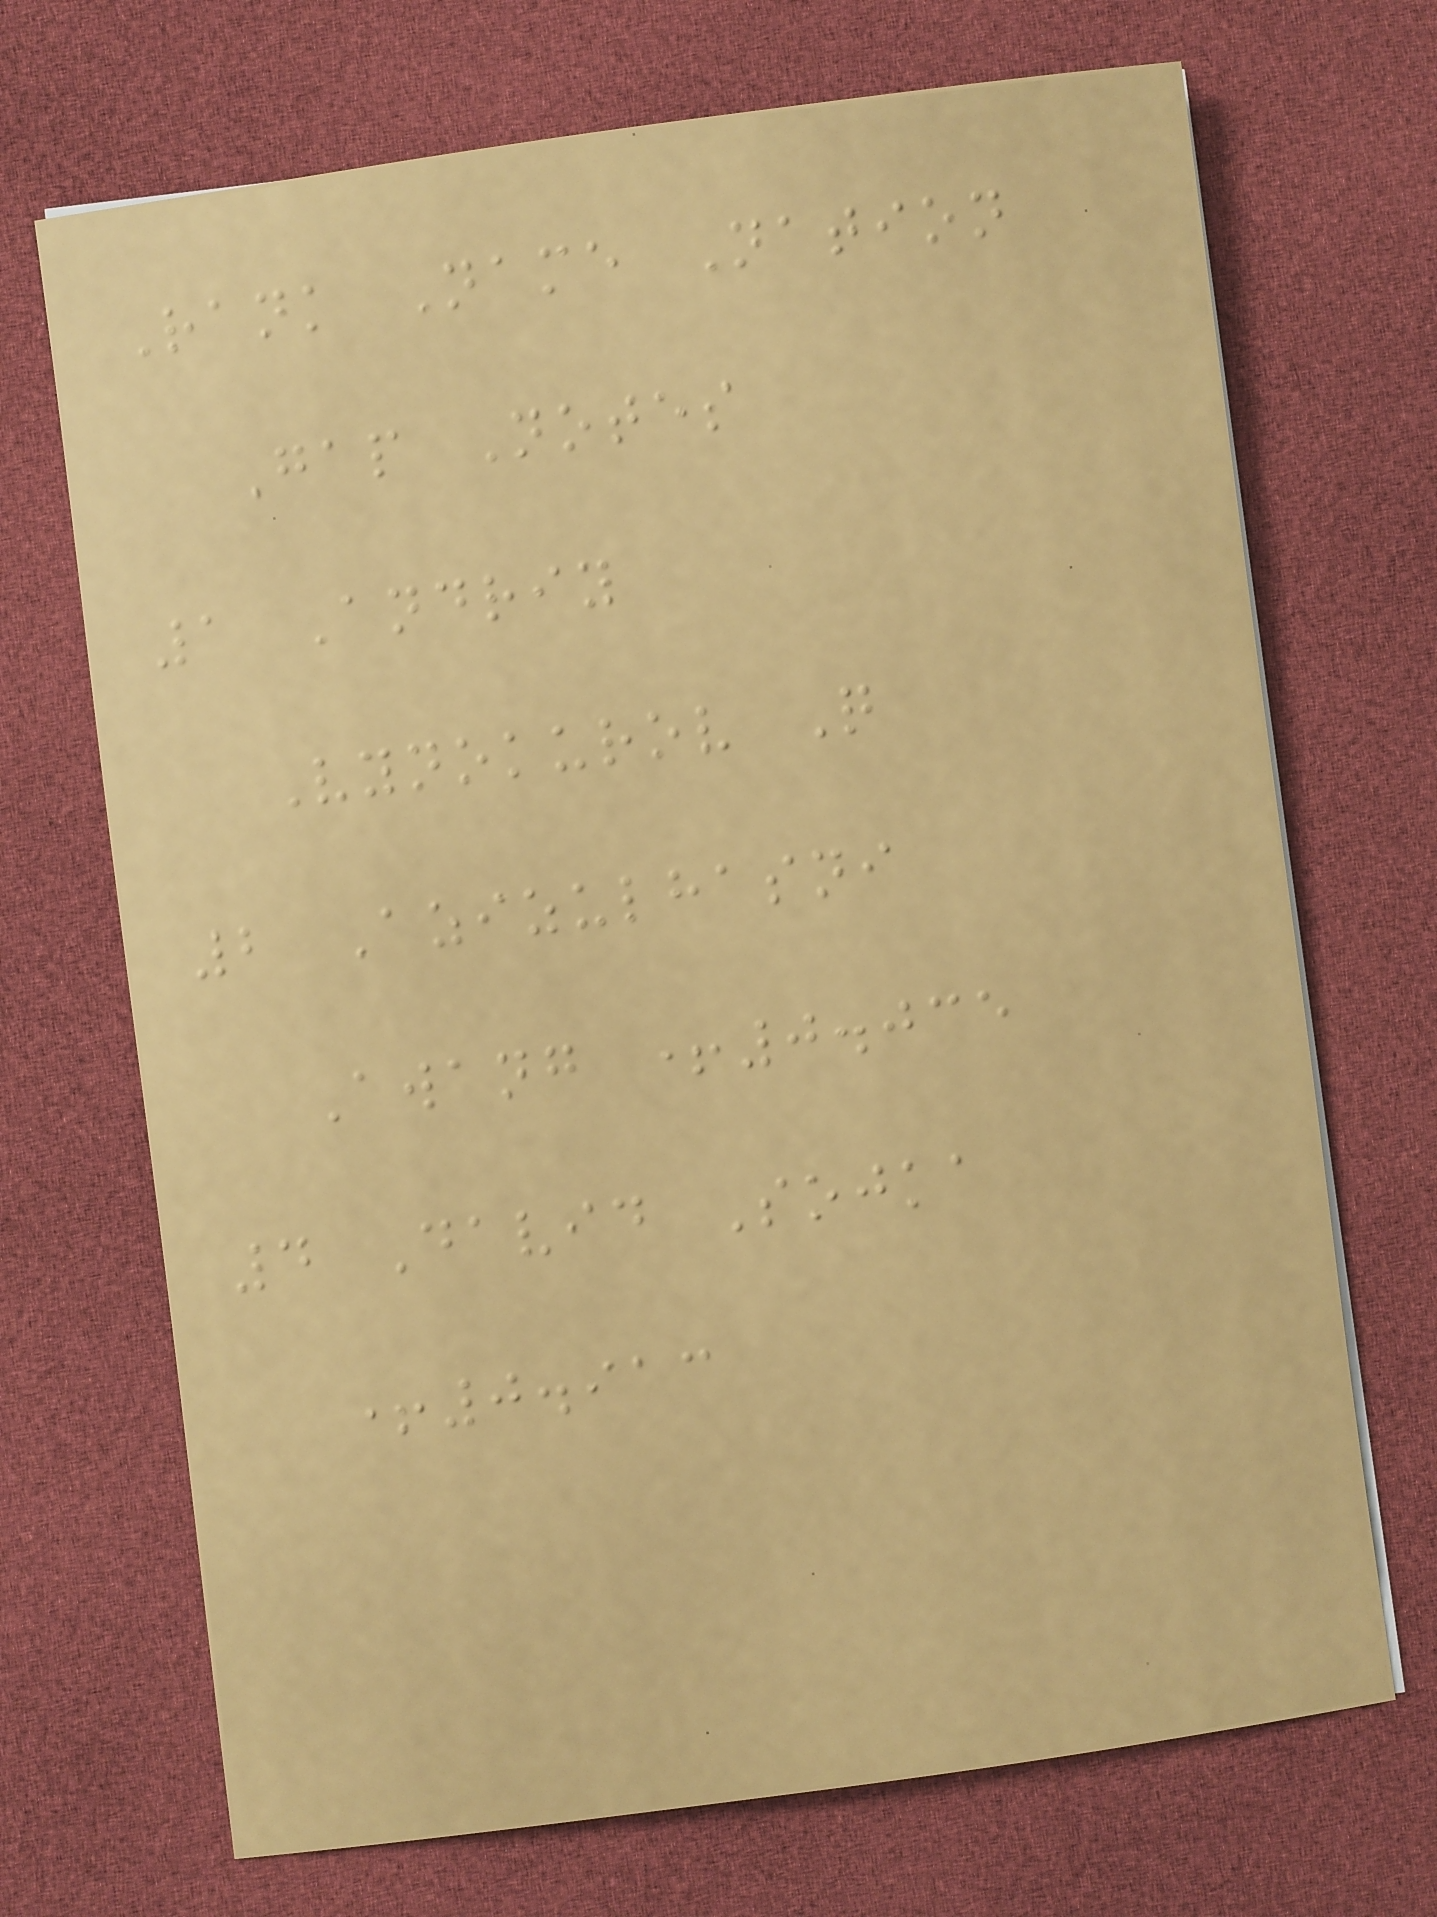Rank Name Nation
Gap Notes
1 Andriy
Vynokurov Q
2 Azizulhasni
Awang +0.035
4 David Sojka
+0.913
